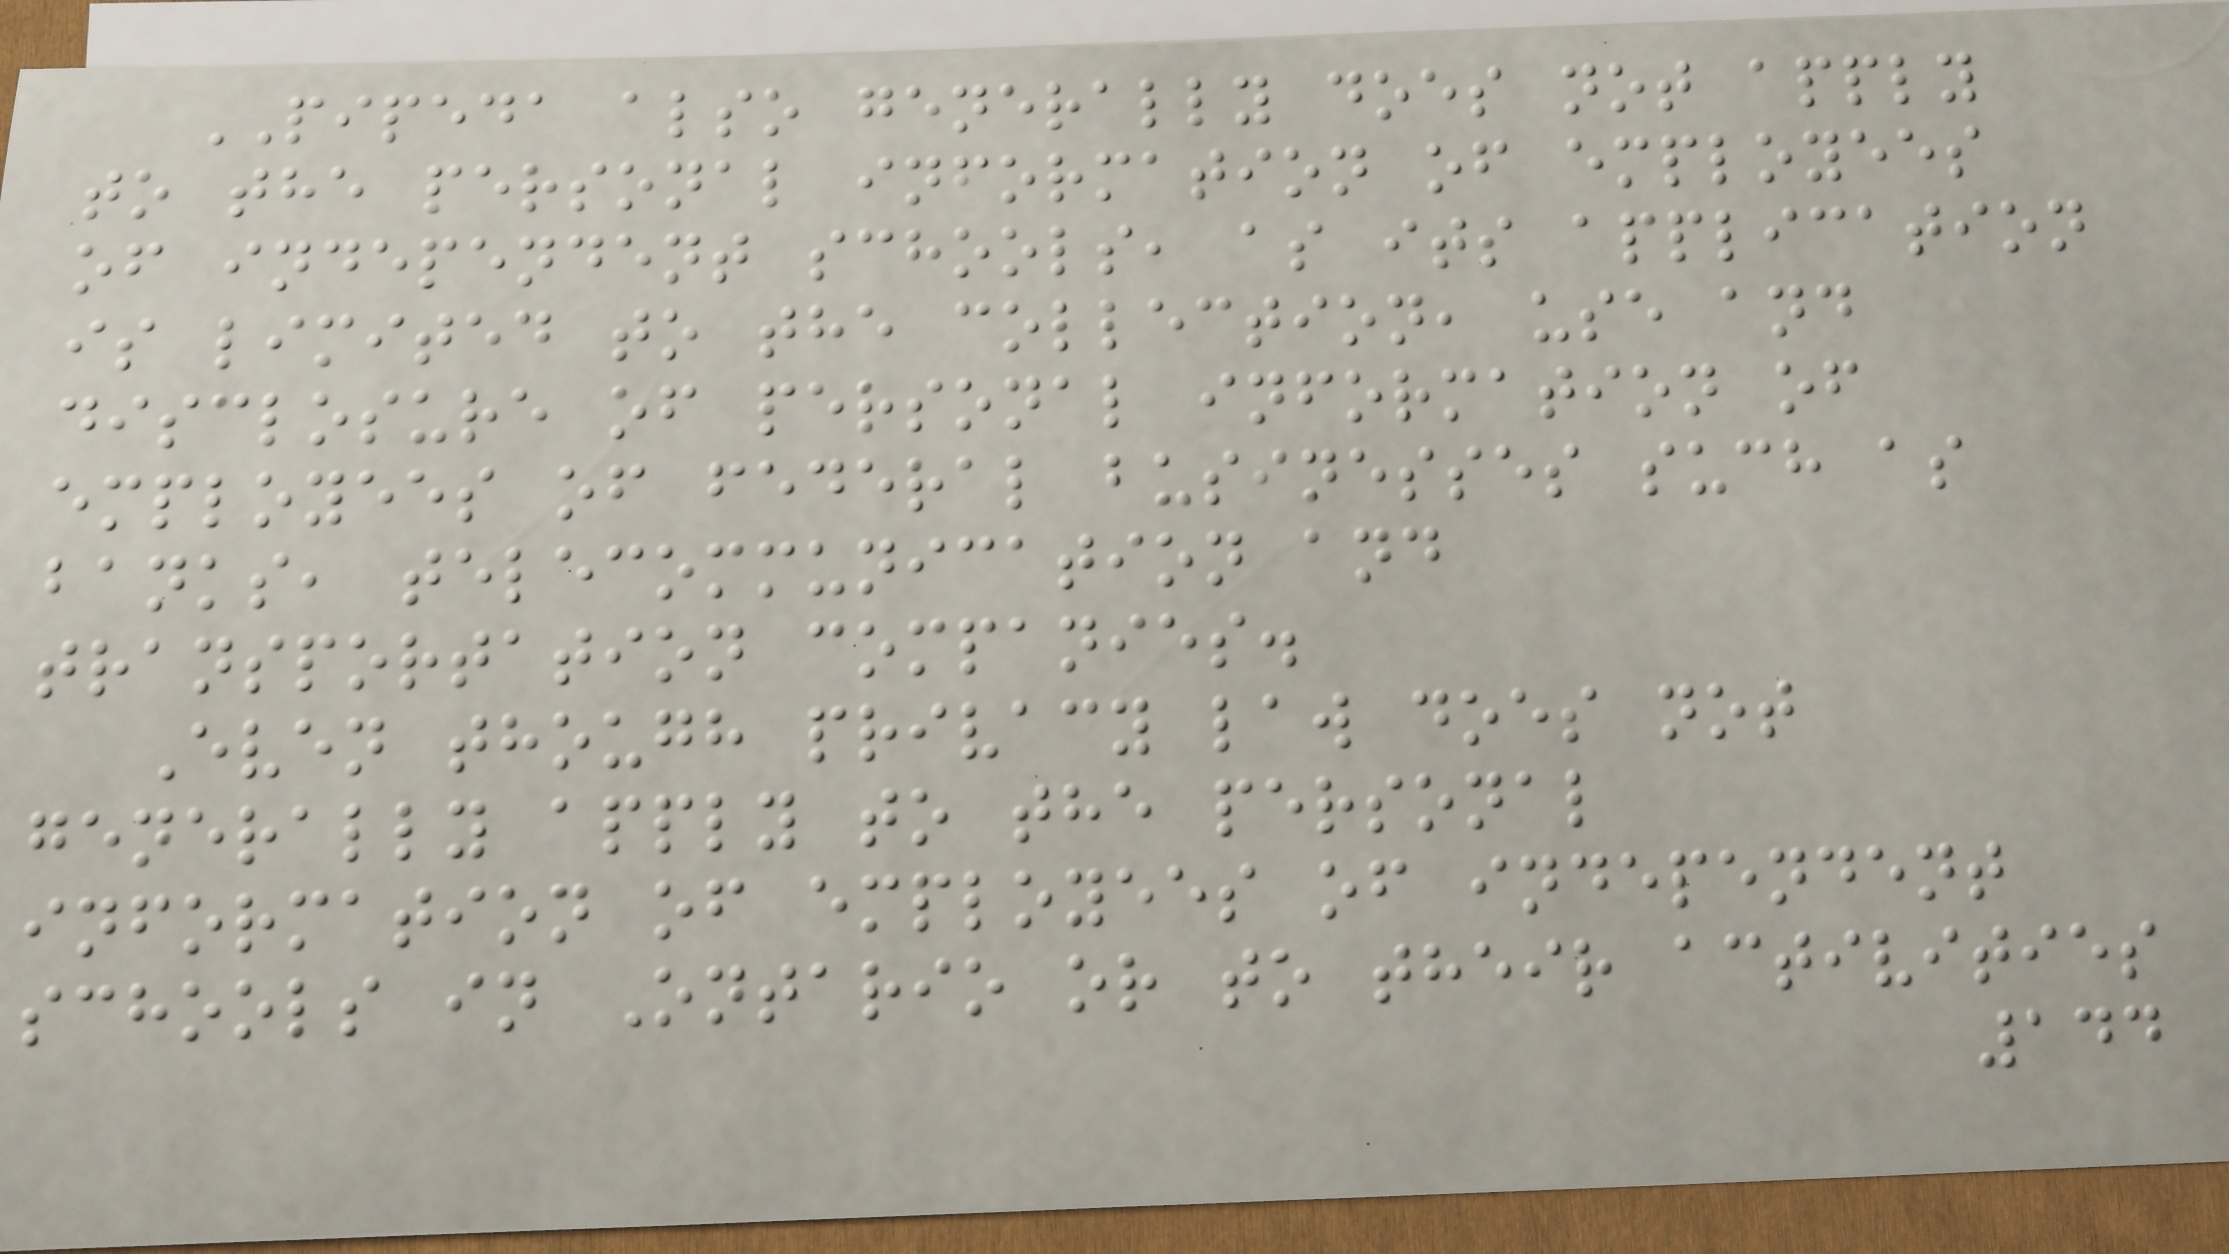PIPEDA also generally does not apply
to the personal information of employees
of independent schools, as its application
is limited to the collection, use and
disclosure of personal information of
employees of federal businesses such as
banks, telecommunication and
transportation companies.
Even though privacy law does not
generally apply to the personal
information of employees of independent
schools in Ontario or to their activities
144
